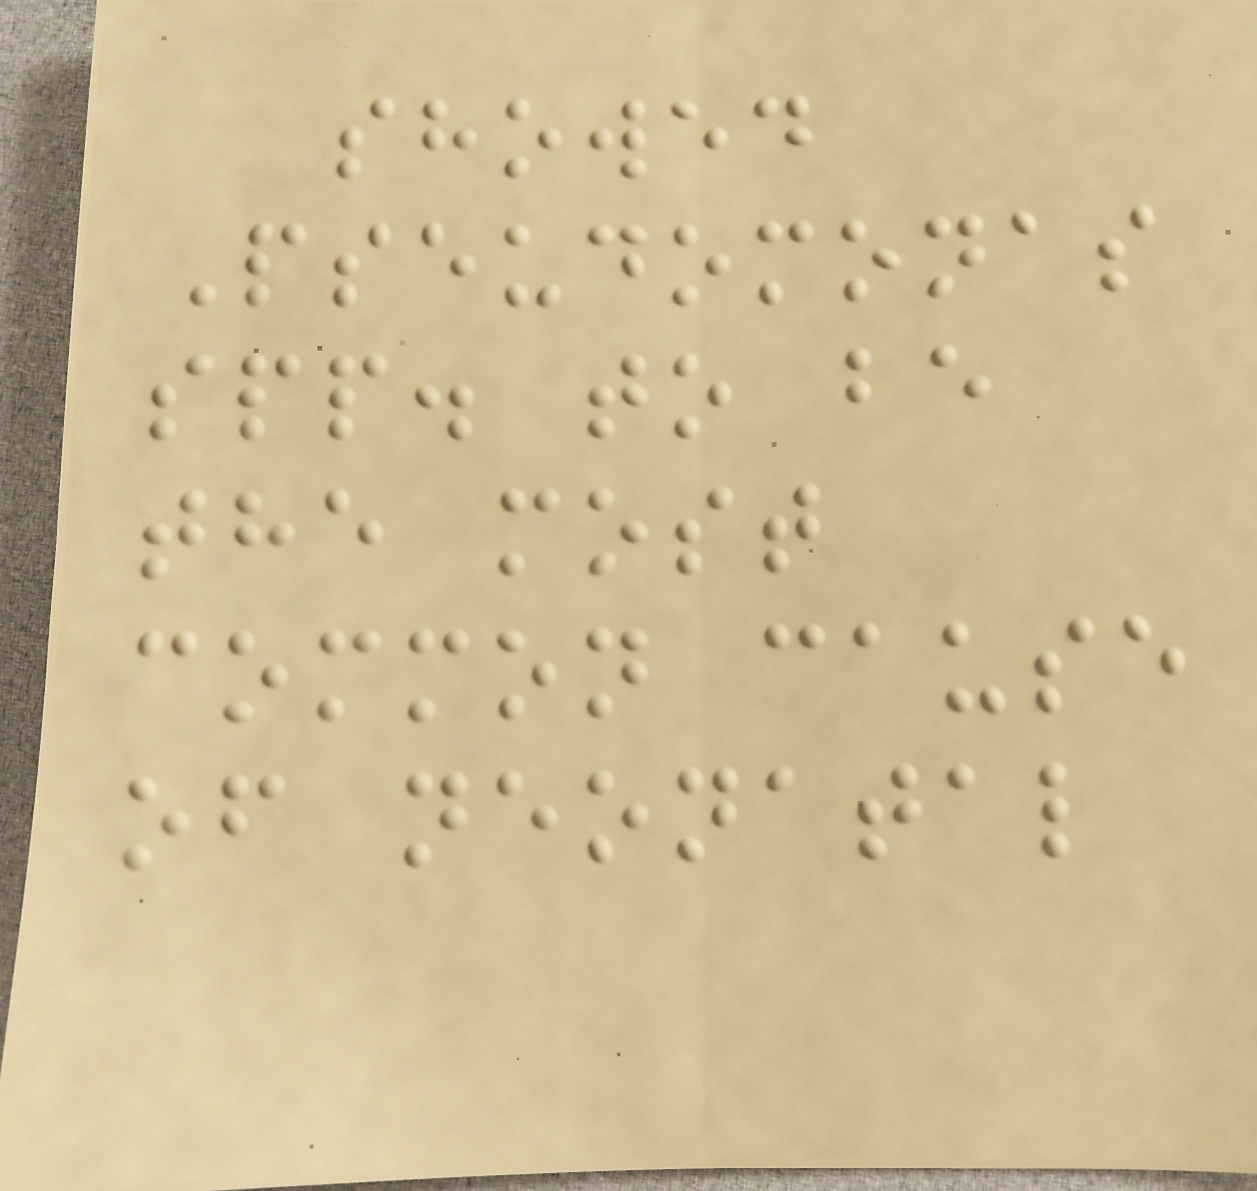showed
Pseudomonas
spp. to be
the most
common cause
of neonatal
